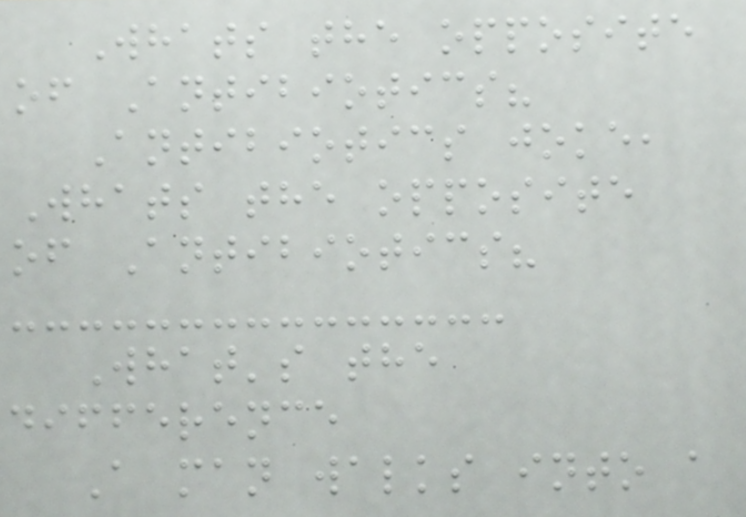Whats the opposite
of Antibiotics?
Antibiotics joke,
Whats the opposite
of Antibiotics?
What's the
difference
A man walks into a
